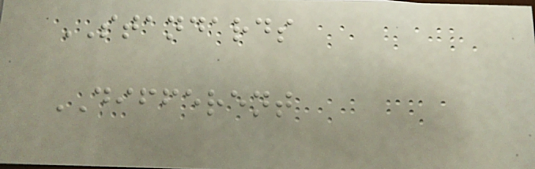STANDARDS
DIFFERENT
